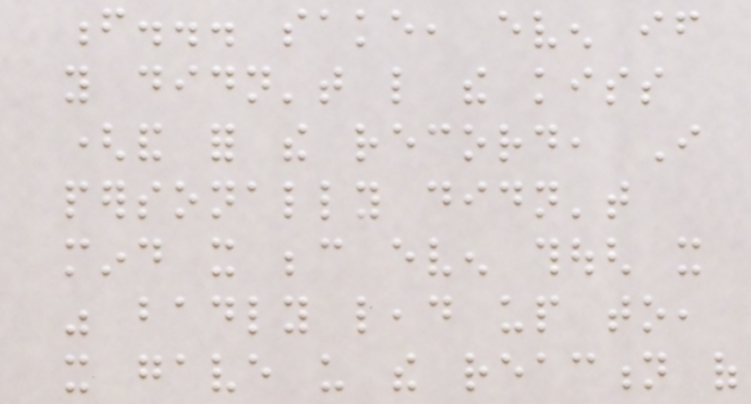f... sake, even if
you didn't like the kiss
(and for the record, I
personally didn't
mind it because even though it
was badly lead up to,
it gave us the reaction of
